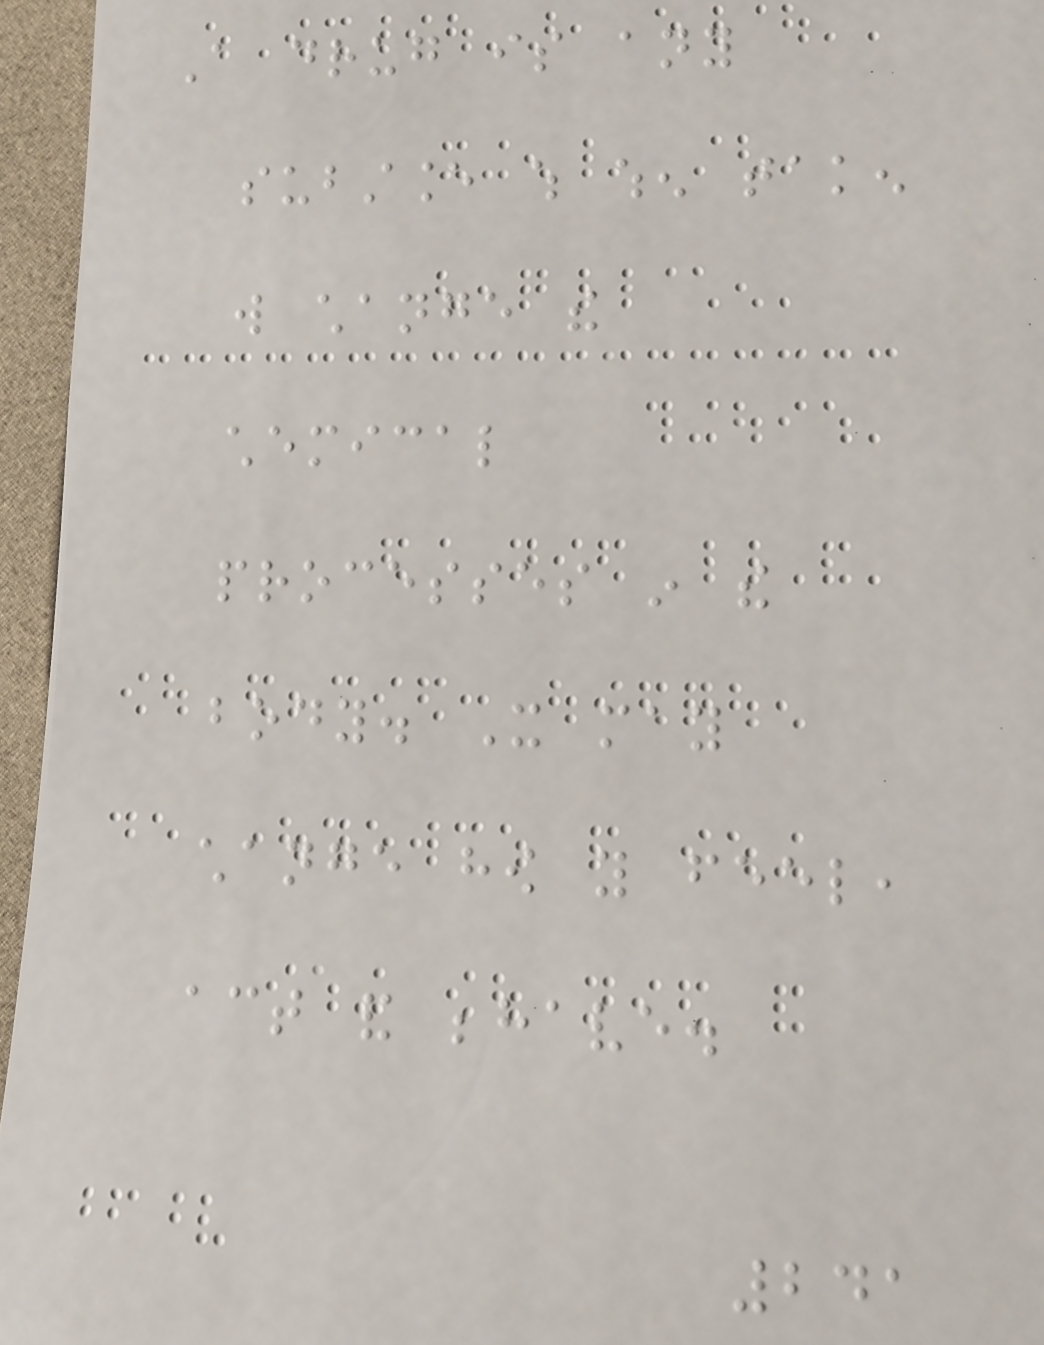A drug is any
substance which when taken
will change the
chemical
processes in the
body. It may
change how you feel,
act and behave.
241
